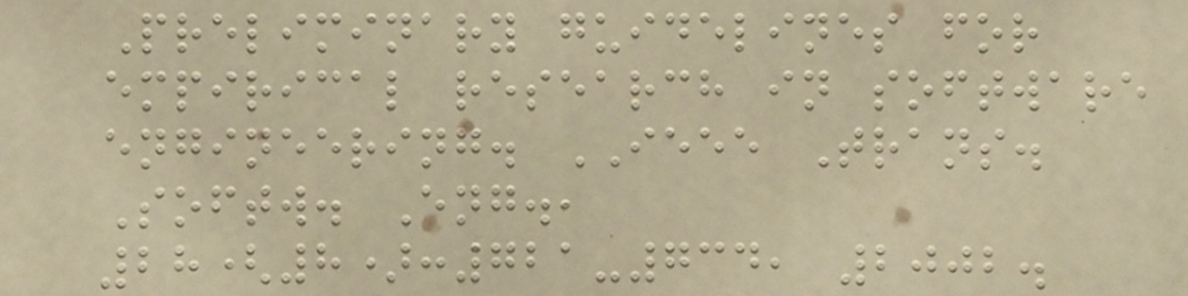Preliminary guidelines for
empirical research in software
engineering. IEEE Trans.
Softw. Eng.,
28(8):721-734, 2002.
